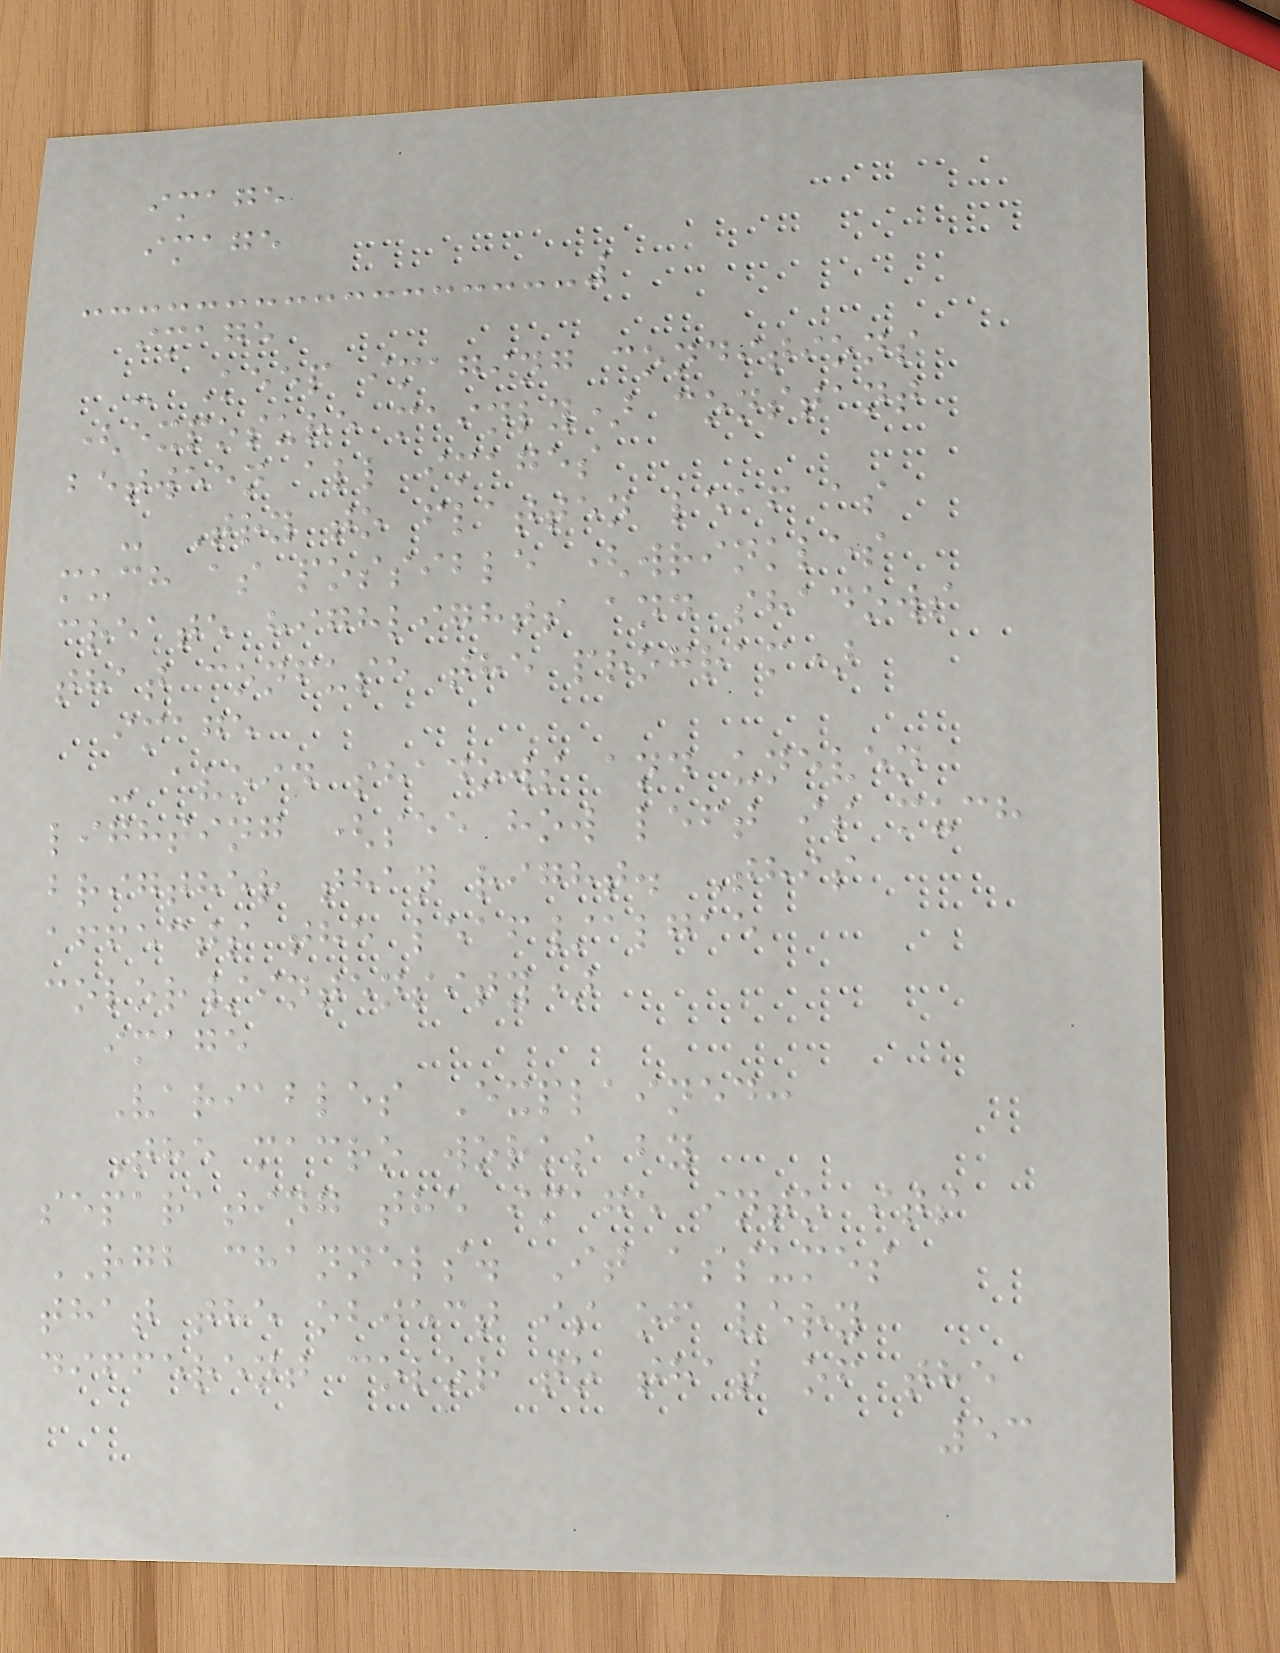image
image
image
- Keep imaging conditions
(exposure mainly) constant
between all images
- Try to flatten leaf as
much as possible (wrinkles
create highlights and shadows
that confuse the program)
image
- avoid shadows and uneven
lighting (see how left is much
brigther than right. This
affects the leaf/algae
color/intensity)
image
Variables Explained:
The macro works by
separating the image into its
RGB channels. It assumes
that the object is of very
different color to that of the
53
